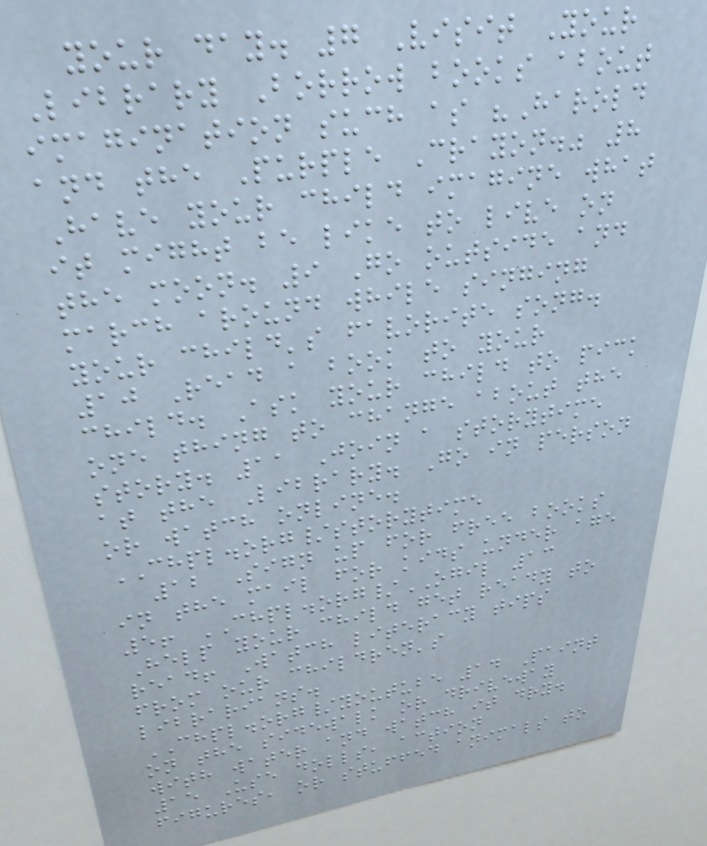your day. 7 Visit Your
Library Borrow books about
imagination such as "Harold
and the Purple Crayon." 8
Have your child imagine what
it might be like to live on
the moon. 9 Go outside and
march around while singing
your child's favorite song.
10 Read a book to your
child. Ask your child to pick
one thing to change about the
story. 11 Join a storytime
at the Library. Go in person
or watch online.
CHPL.org/storytime
12 Sign up for free books
in the mail for kids under age
5! CHPL.org/OGIL 13
Help your child get ready to
read! Watch literacy tips
from our children's
librarians.
CHPL.org/youtube 14 Paint
on the sidewalk or driveway
with water and watch it dry.
15 Use dolls, action
figures, or stuffed animals to
